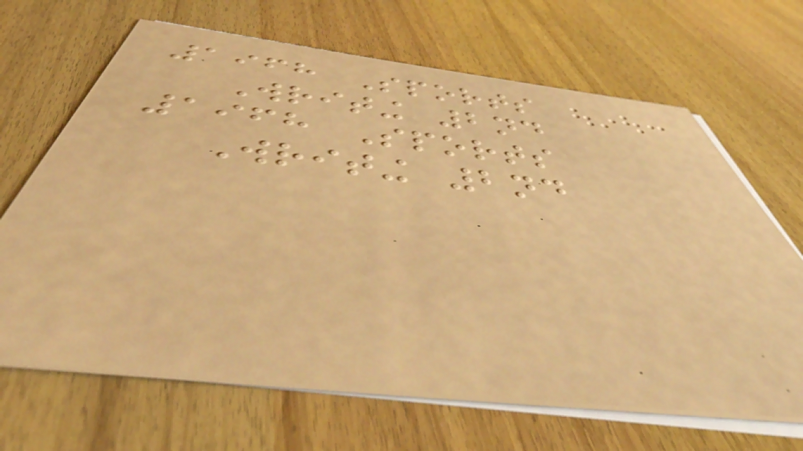1968 Sports
Writing 2nd
1968 Sports
Writing 2nd
